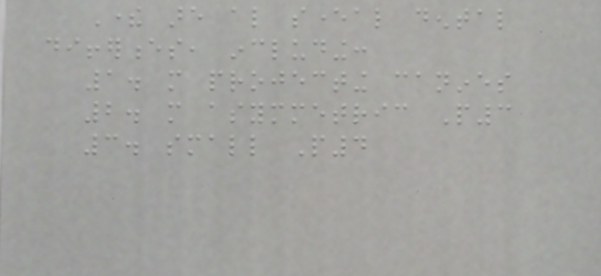There are also several dental
differences, including:
1. more projecting canines
2. more asymmetric P3
3. small P4
